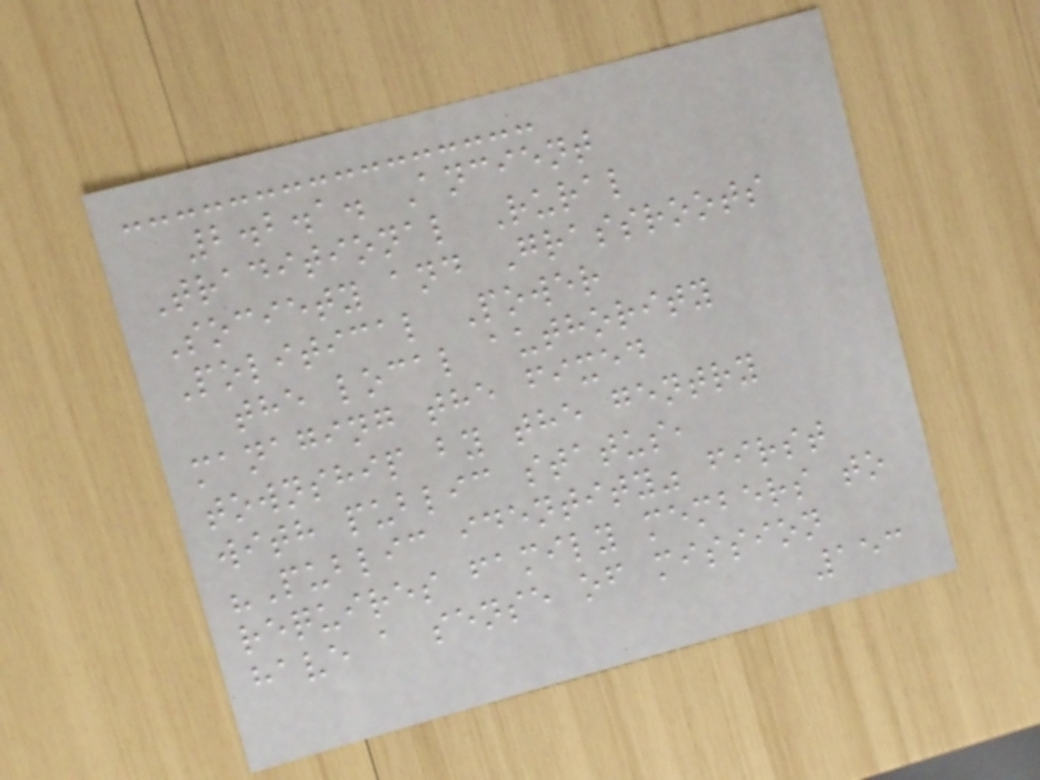2.2.1. Ancient
Traditional Rural
Society and Grassroots
Political Power
the local authority
managing the fixed
township by the gentry
with public status,
"Public identity" first
requires family members to
have a sense of mission
153
